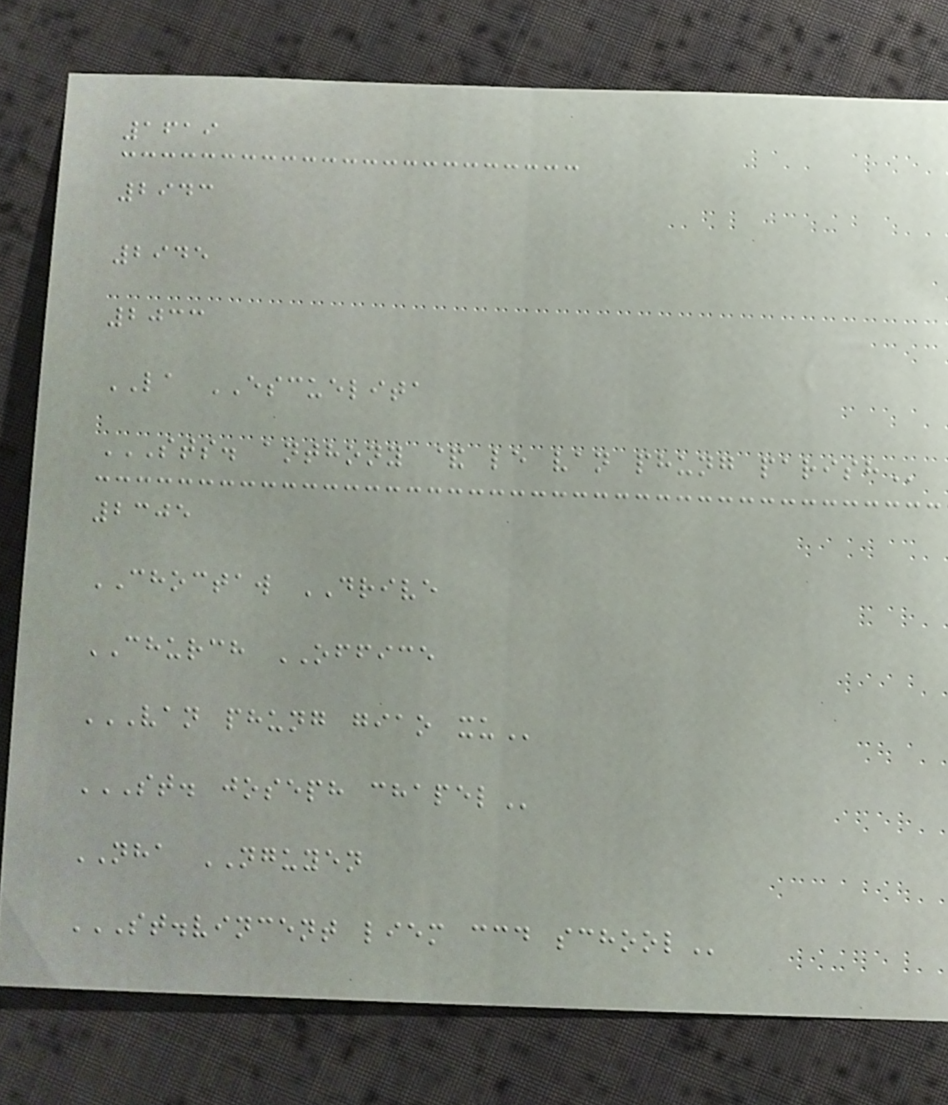1619
2943
2945
2033
LA ESCUELITA
STS. ANTHONY & LE VAN PHUNG PARISH
2305
CHOCTAW DRIVE
CHURCH OFFICE
VAN PHUNG GIAO XU
ST. JOSEPH CHAPEL
NHA NGUYEN
ST.VINCENT LIEM CCD SCHOOL
